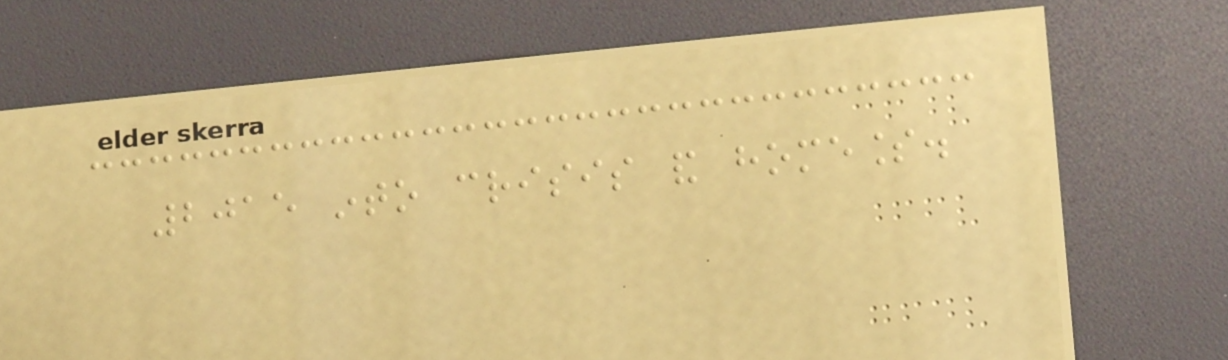2015 into crisis and homeless.
